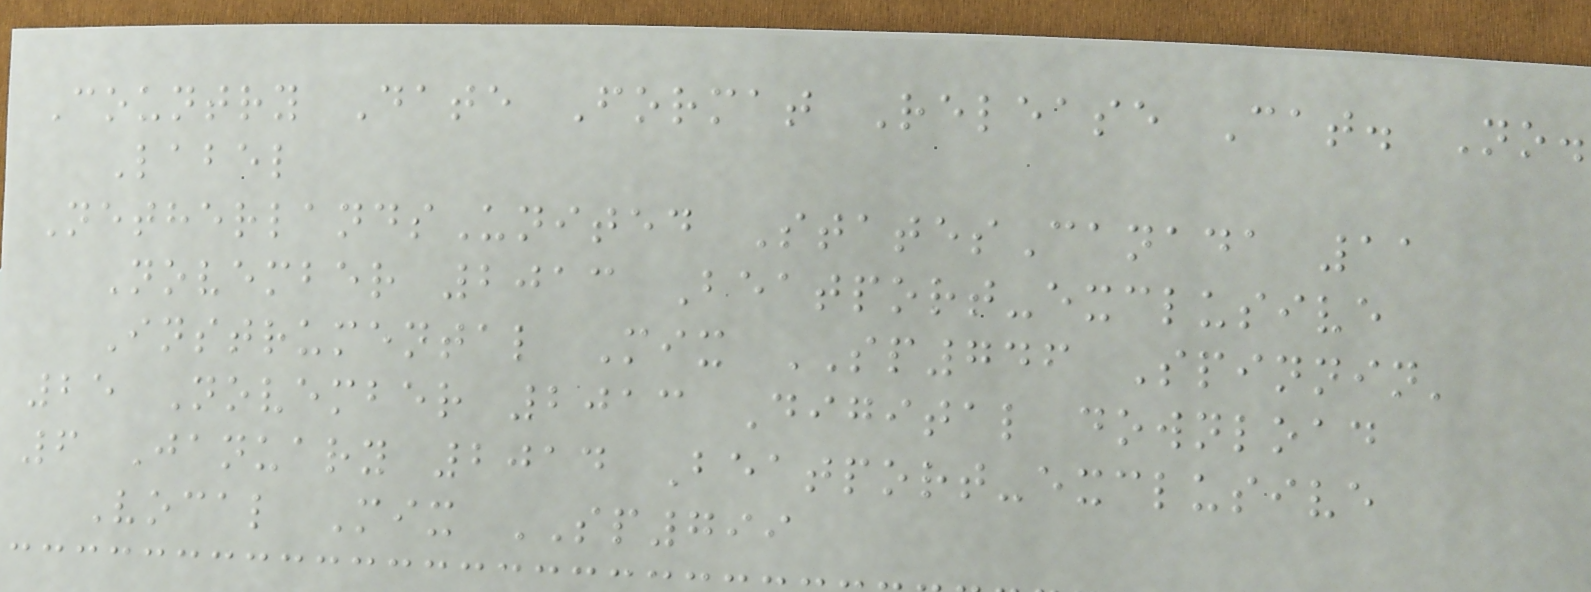Country Date Format Release Cat. No.
Label
NetherlandsUnited StatesCanada 11
November 2013 Beatport-exclusive
Instrumental Mix SP746 Spinnin'
25 November 2013 Digital download
6 January 2014 Beatport-exclusive
Vocal Mix SP799
